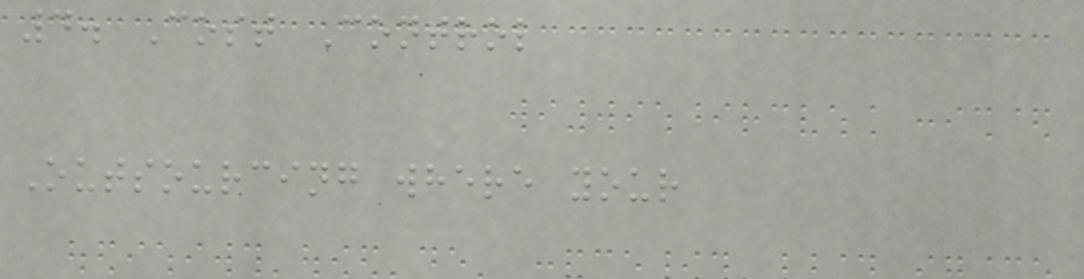4. Cost Control
Outsourcing where your
